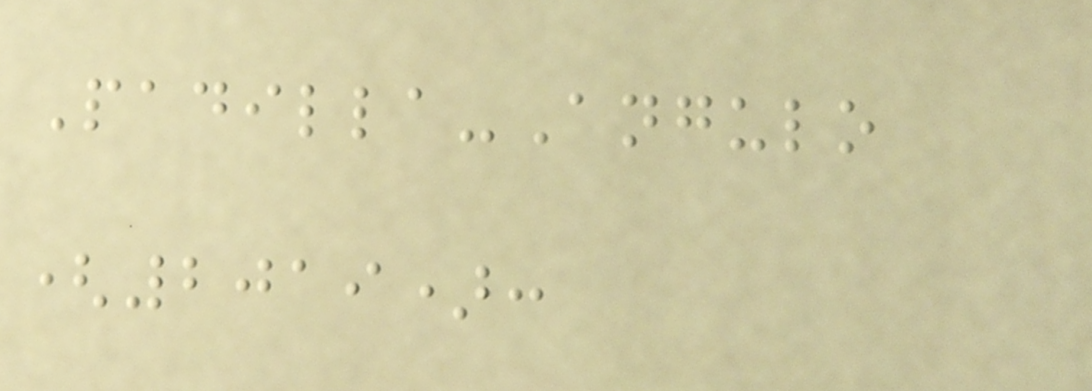Padilla-Angulo
(2019):
